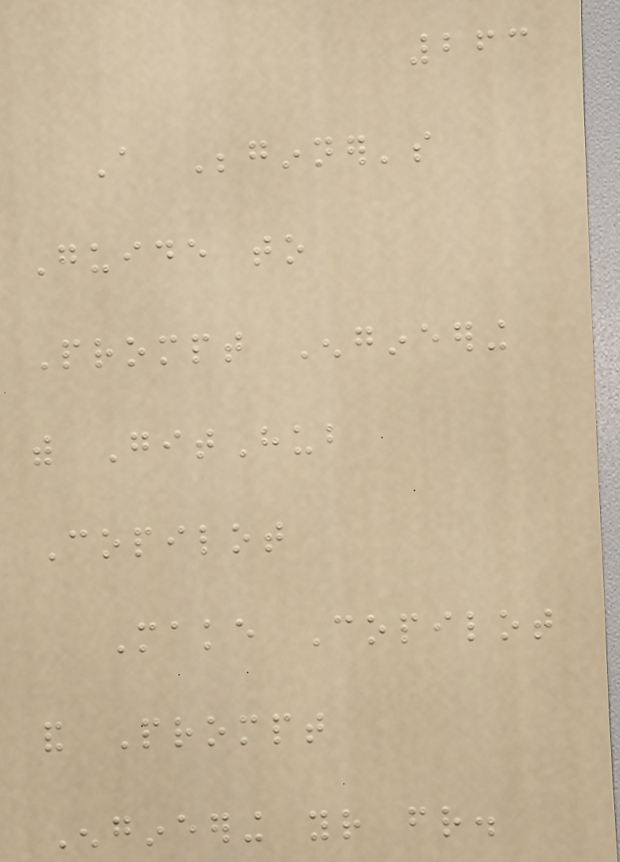263
A Beginner's
Guide to
Prompt Engineering
with GitHub
Copilot
Make Copilot
and Prompt
Engineering your friend.
